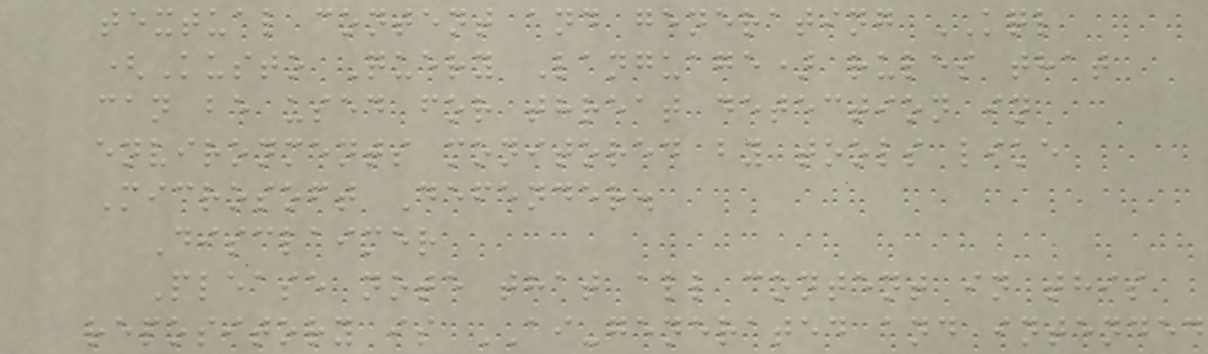textual content and generating KQL
(Kusto Query Language) rules that
can be used for threat detection in
environments monitored by tools like
Microsoft Defender.
Disclaimer
Please note that all content in this
repository is AI-generated and intended
